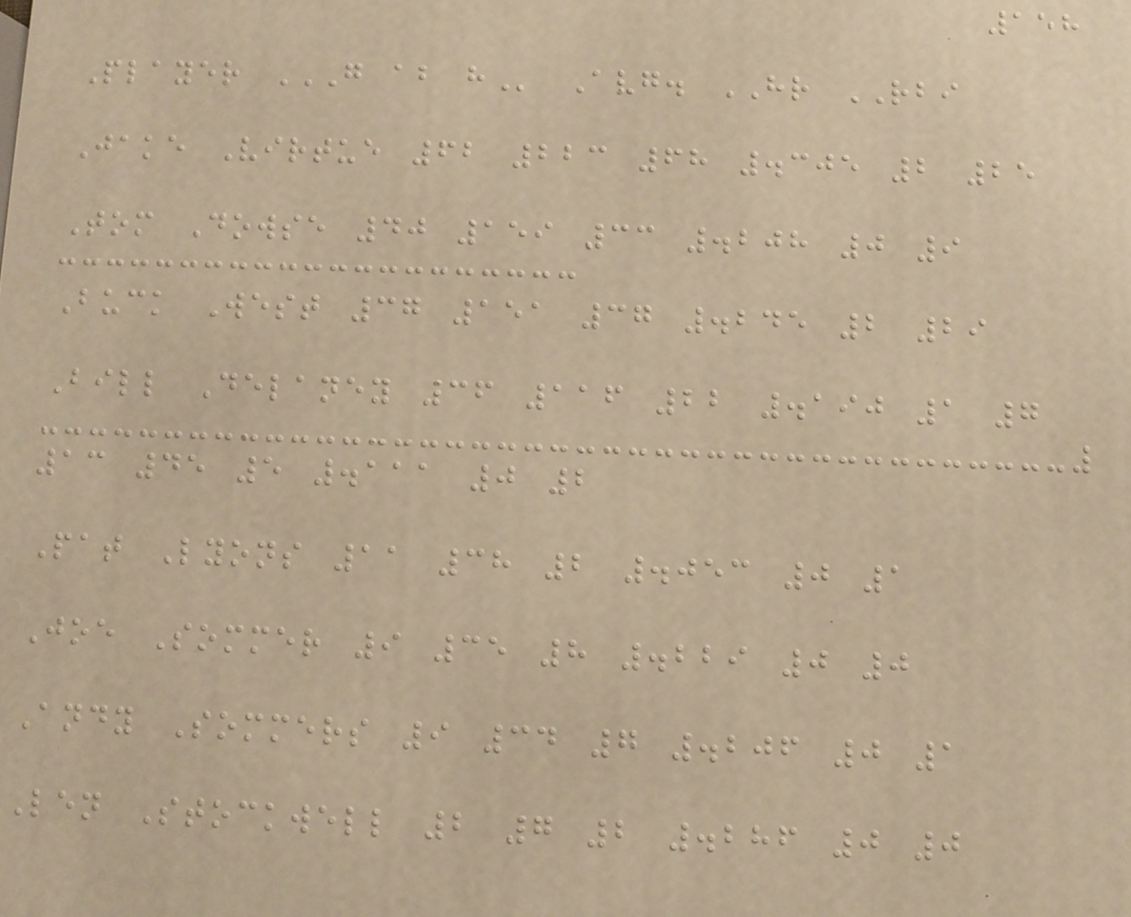158
Player G AB H Avg. HR RBI
Jake Virtue 62 223 68 .305 2 25
Tom Dowse 40 159 33 .208 0 9
Buck West 37 151 37 .245 2 29
Bill Delaney 36 116 22 .190 1 7
13 45 5 .111 0 2
Pat Lyons 11 38 2 .053 0 1
Joe Sommer 9 35 8 .229 0 0
Andy Sommers 9 34 7 .206 0 1
Len Stockwell 2 7 2 .286 0 0
